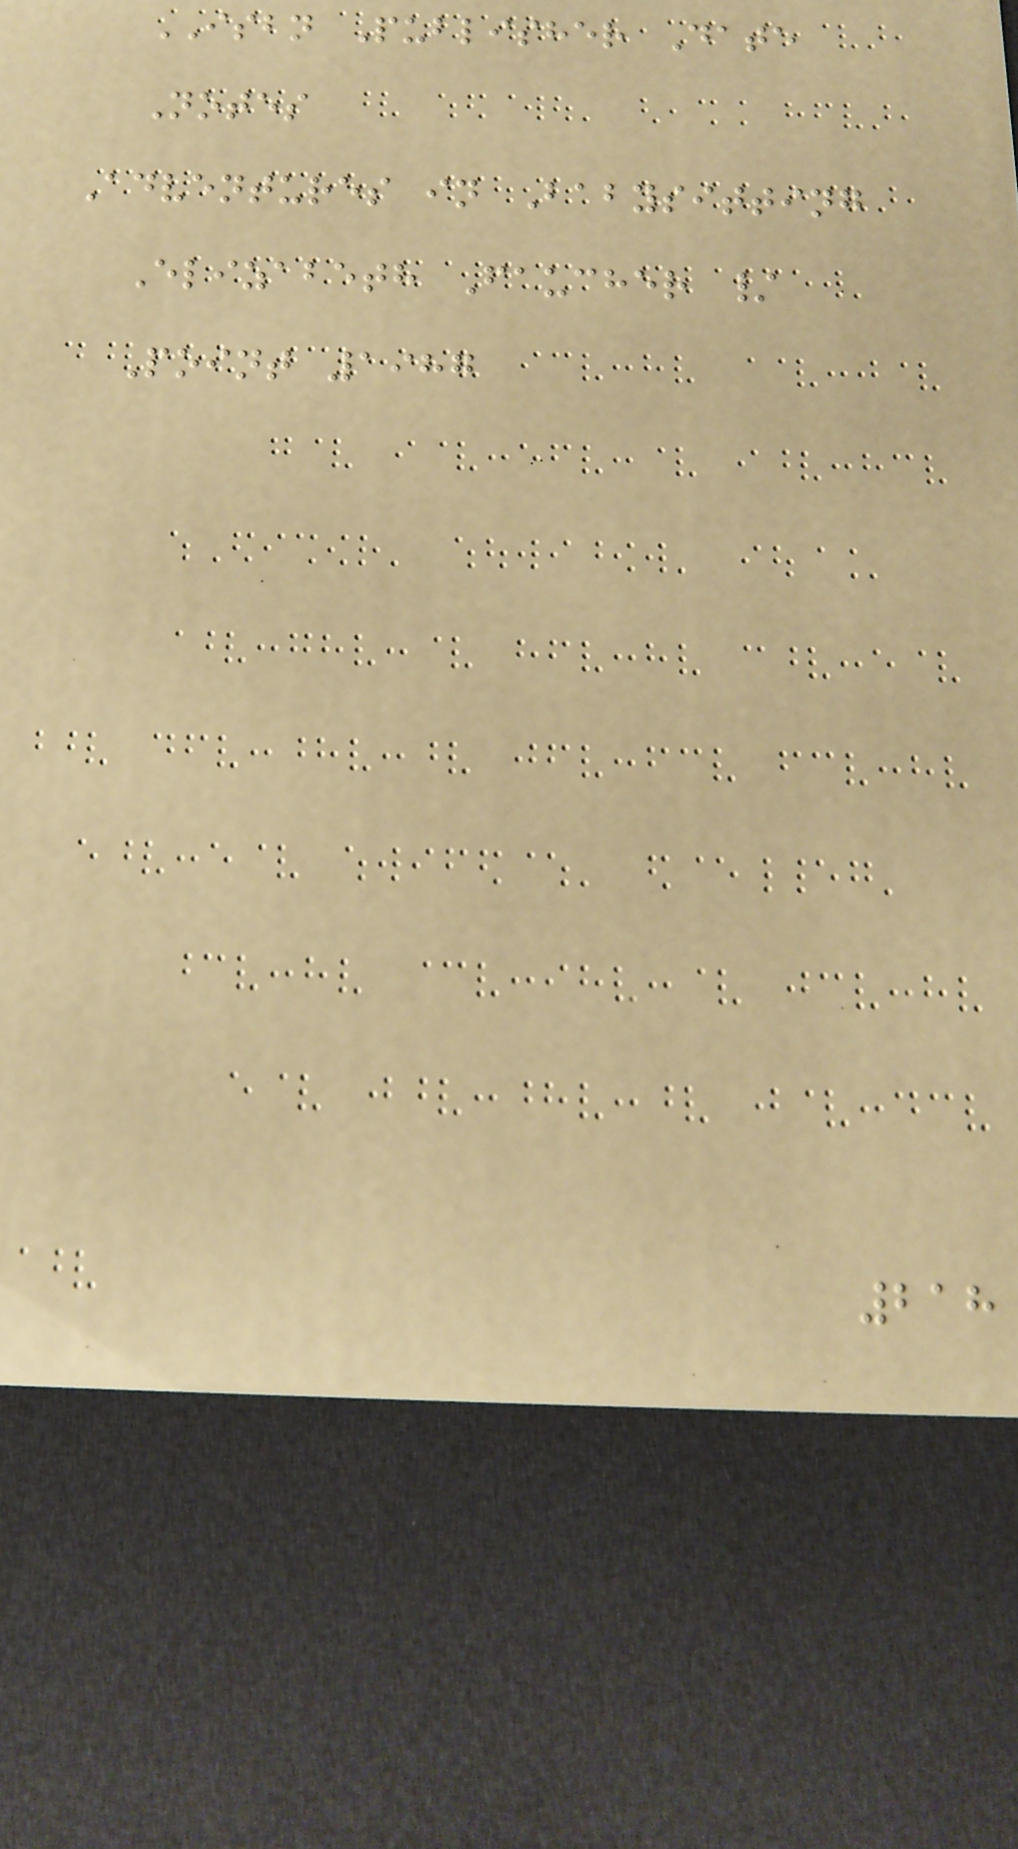ISBN Publisher Date
Notes
Adventures in Babysitting
Elizabeth Faucher /
Point 1987
218
